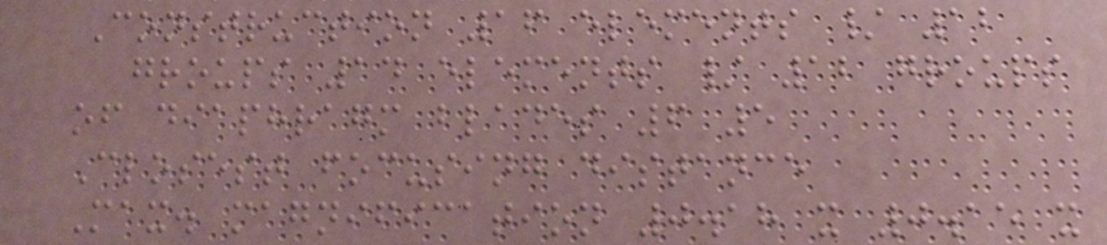Construction 16 elements / 12
groups 14 elements / 12 groups
of diaphragm blades 6 5
Closest focusing distance
Max. magnification 0.18 x 0.15 x
